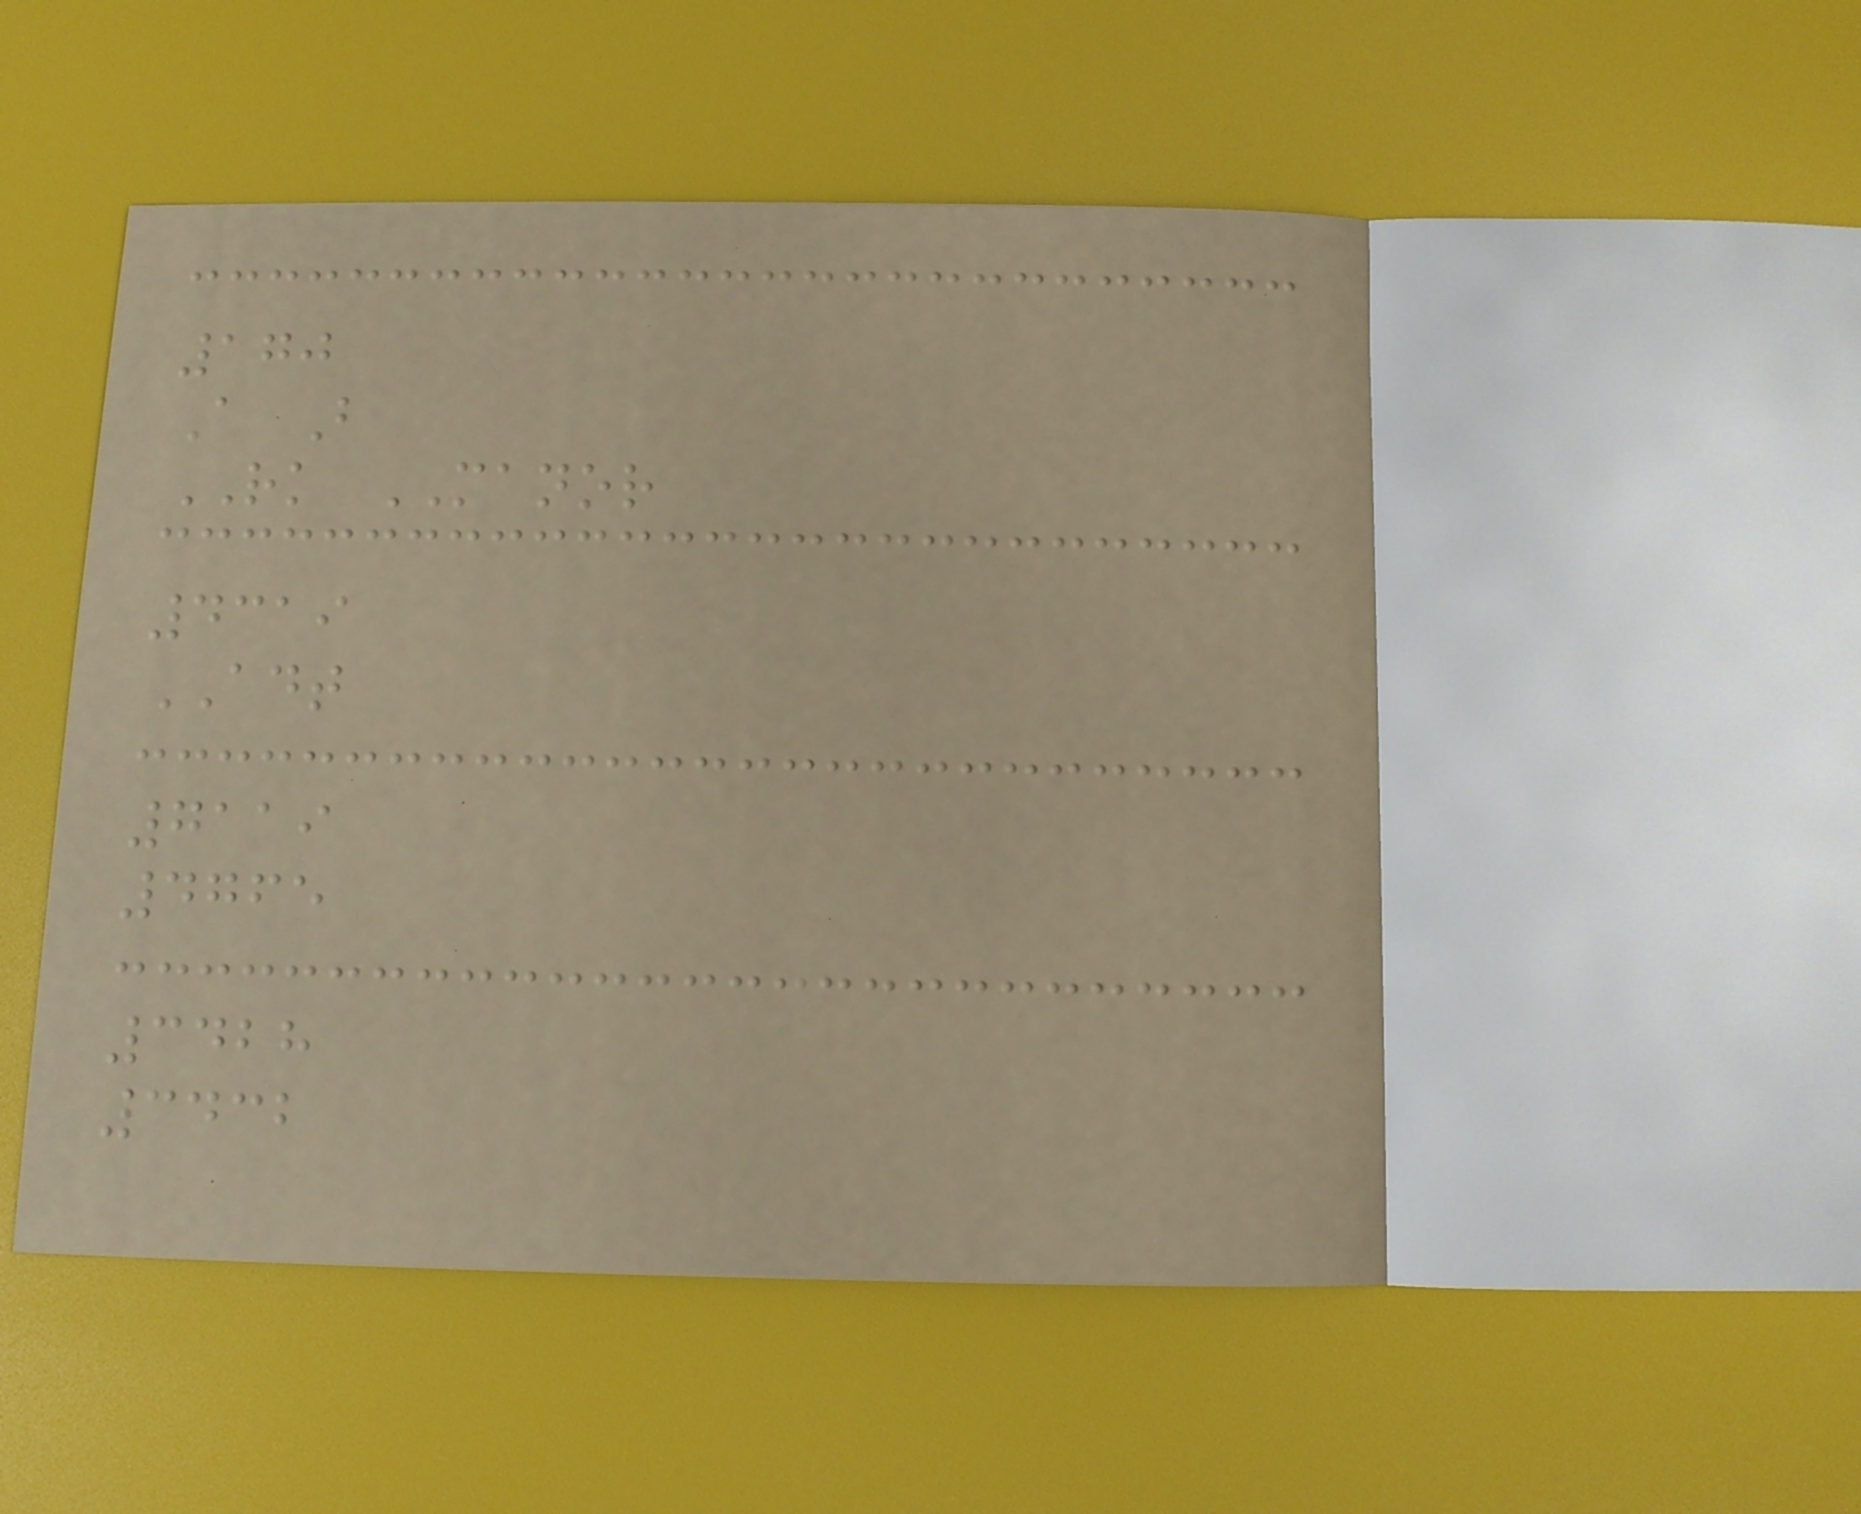170
A B
RK MANOR
4319
ADT
7119
4765
3428
3432
